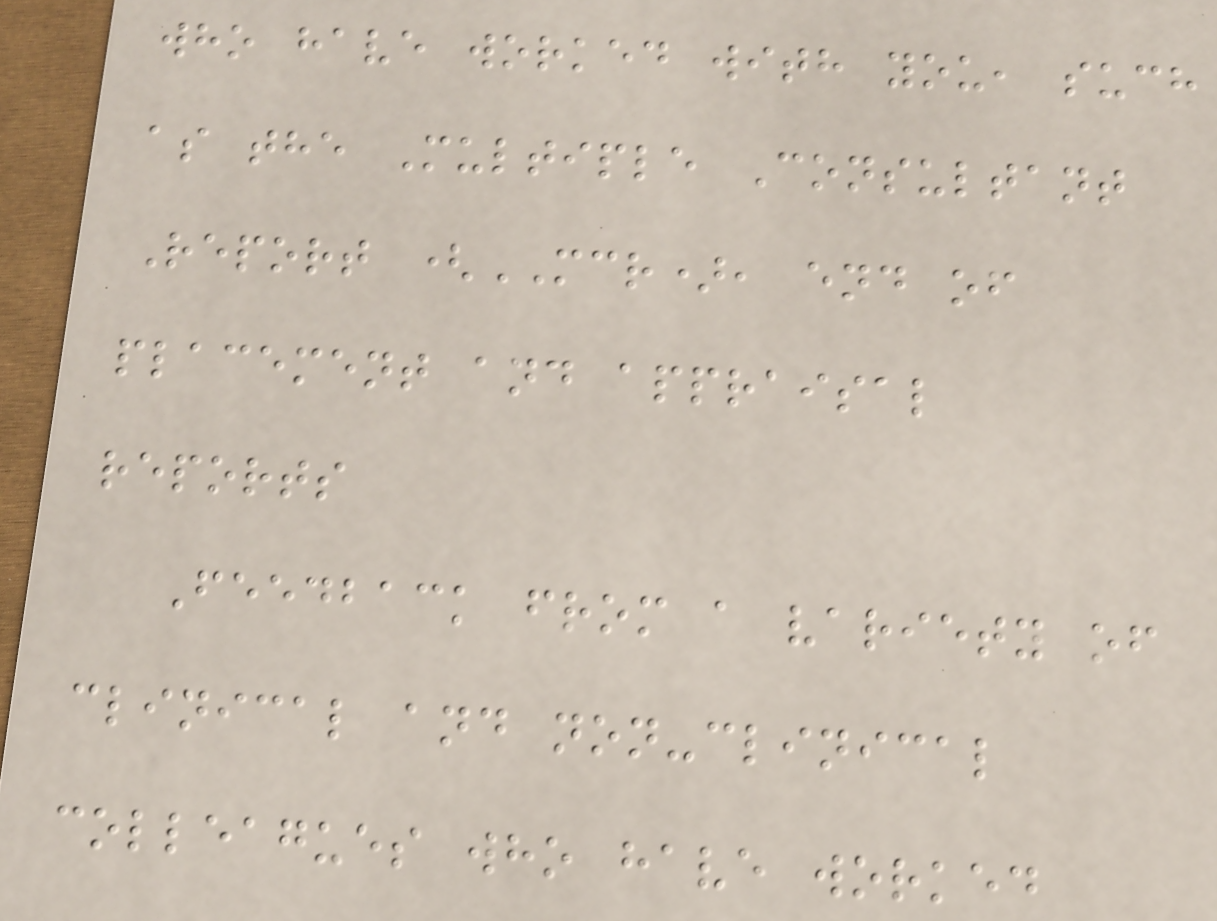who have worked with you, such
as the Multiple Consultant
Report (MCR), end of
placement and appraisal
reports
Feedback from a variety of
clinical and non-clinical
colleagues who have worked
